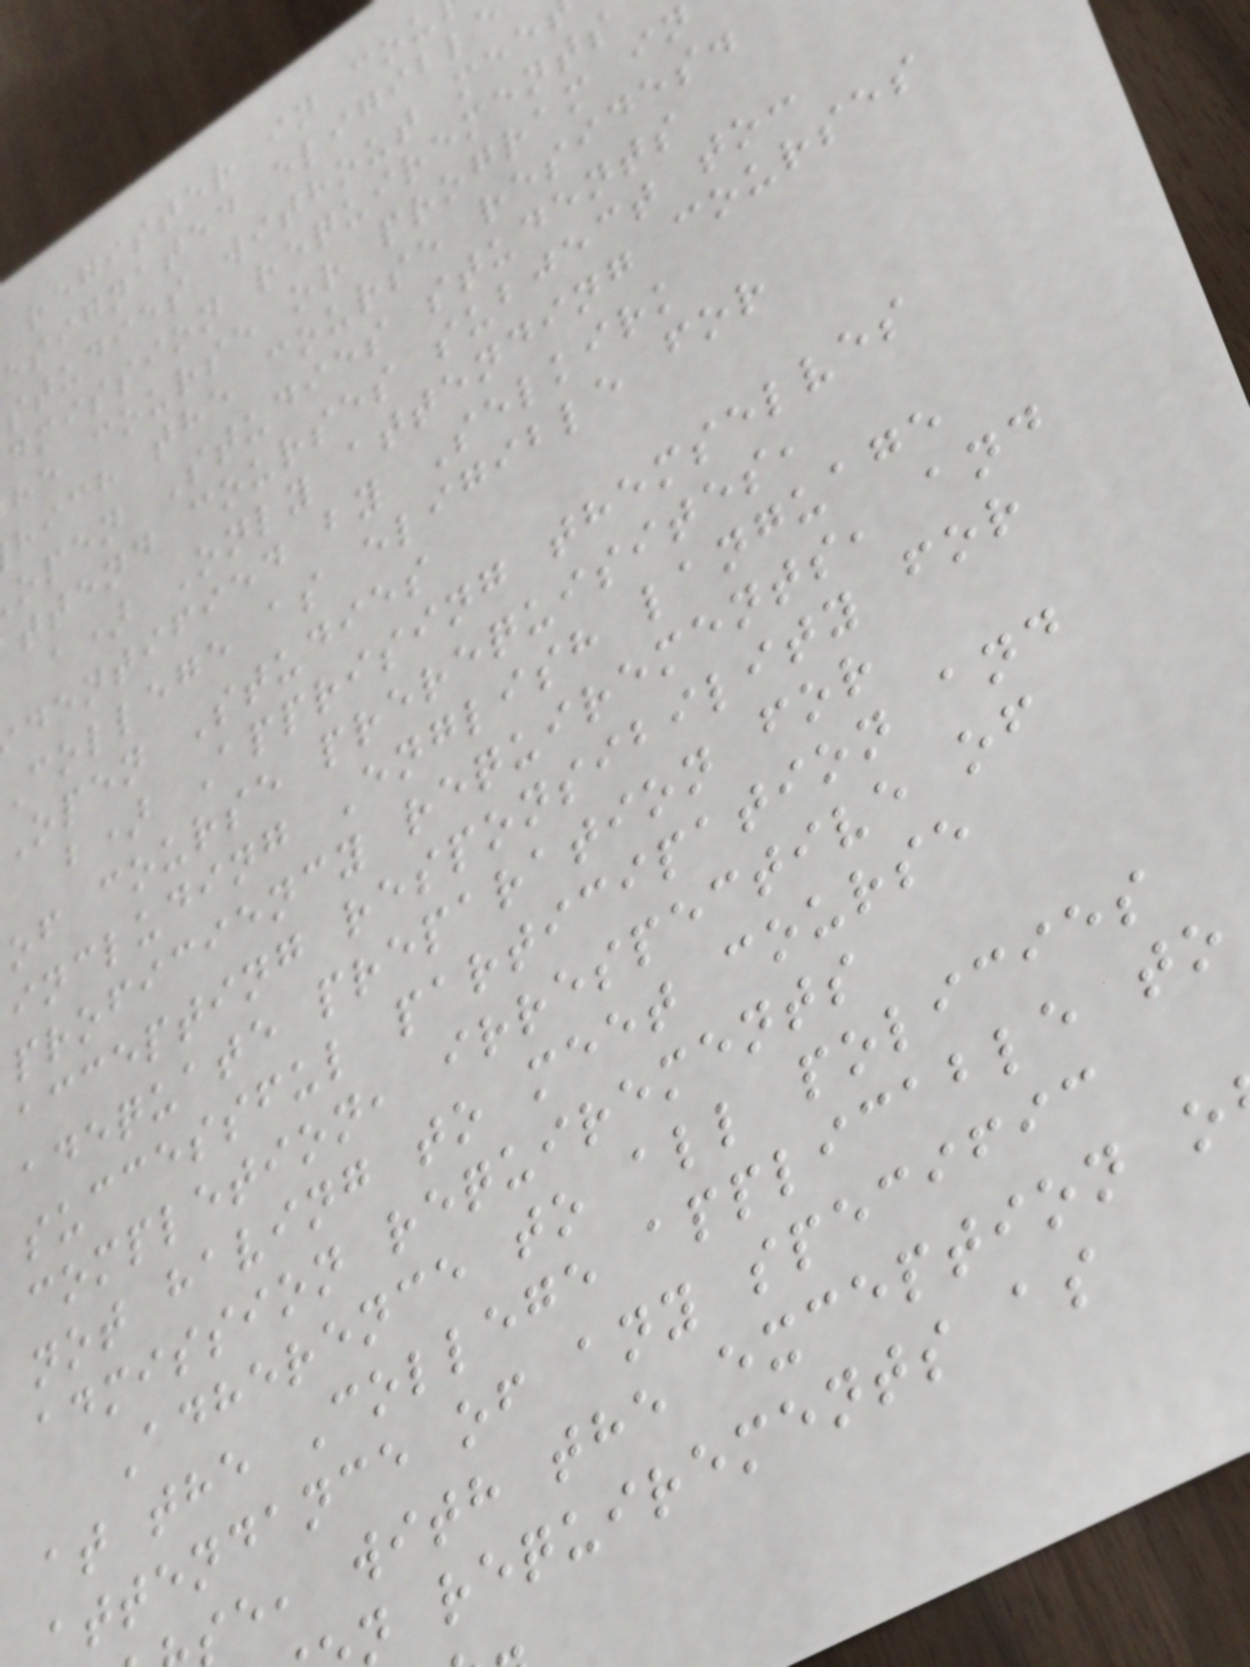register in cou
esignated eligibl
studies without mee
dmission requirements
he course or program in
hich the course resides.
open Studies students
ttend courses subject to:
a) Only attending courses
dentified by Selkirk
college as eligible for
Open Studies
b) Apprising themselves
of course prerequisites,
including English language
proficiency requirements, and
accepting responsibility for
adequate preparation for
successful participation and
completion, irrespective of
not having to meet course
admission requirements
Adherence to all policies
at the College applicable to
attendance of any specific
se, with the exception o
n requirements as
